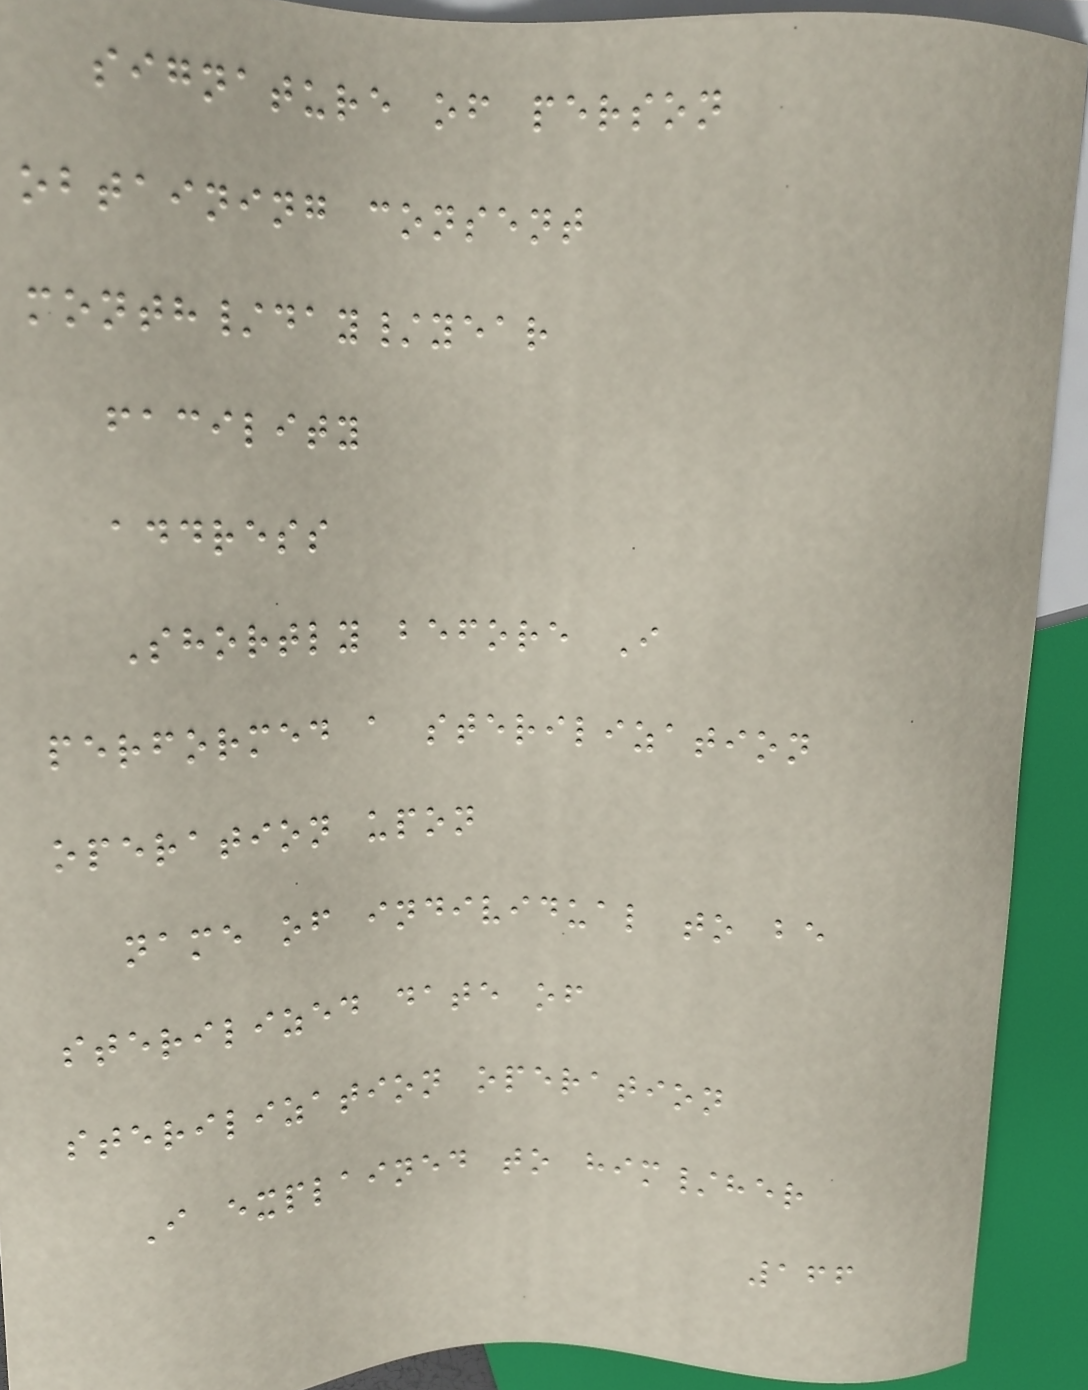signature of person
obtaining consent
month/day/year
facility
address
Shortly before I
performed a sterilization
operation upon
name of individual to be
sterilized date of
sterilization operation
I explained to him/her
166
